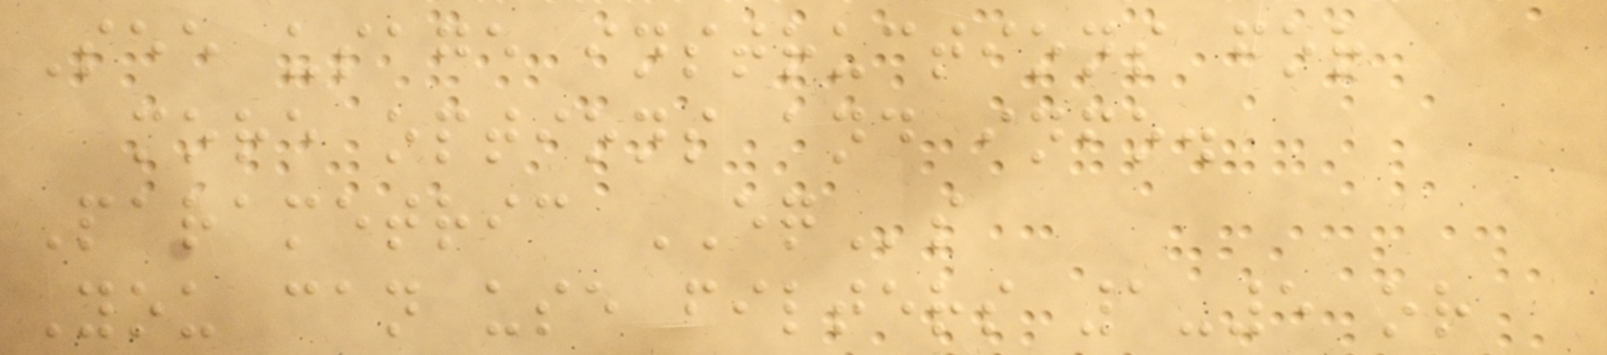See usage instructions for
more options and info.
Parametric EQs
You can use filters 1-5 or
